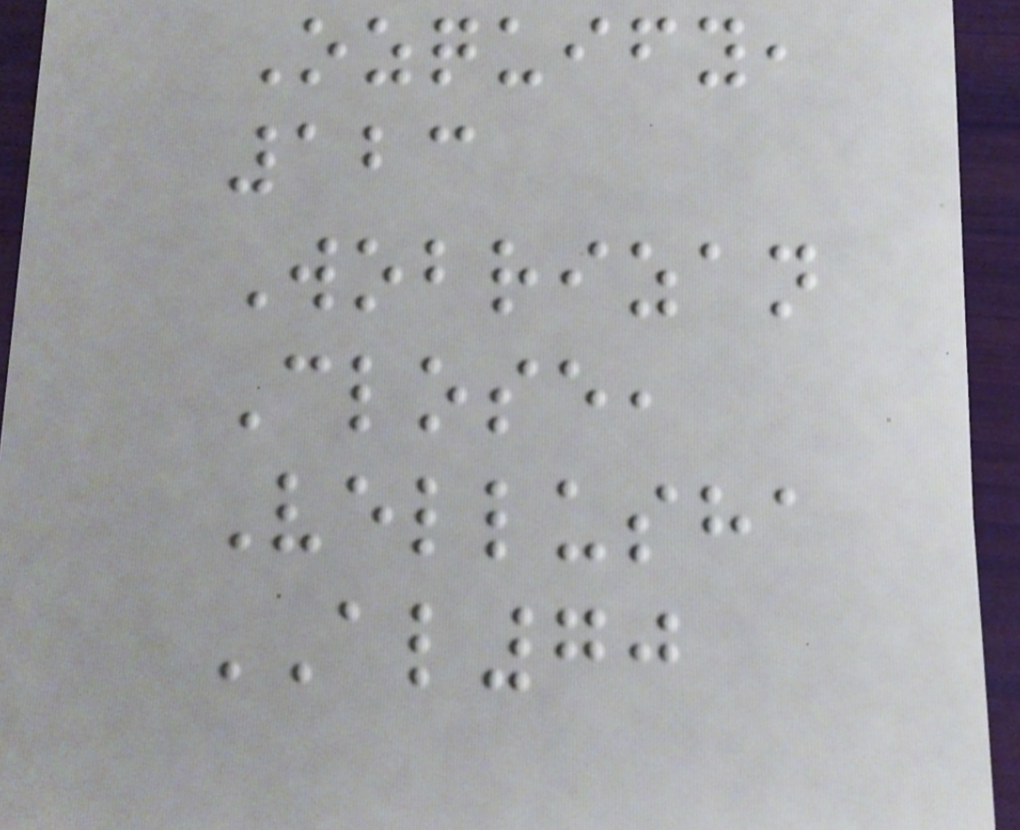Ozquify,
123
Wobrizan
Close,
Vellusha
AL70
